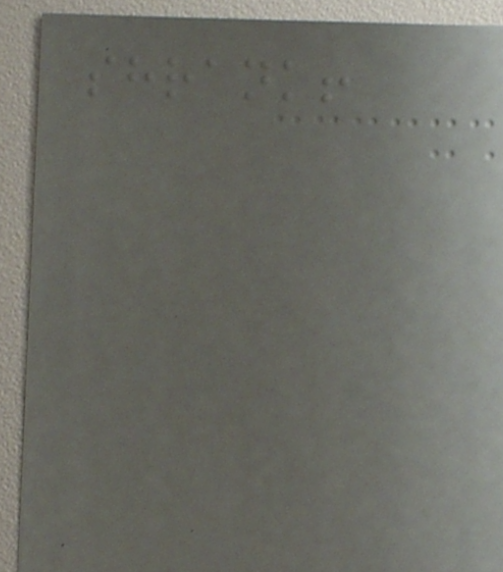shrank!
